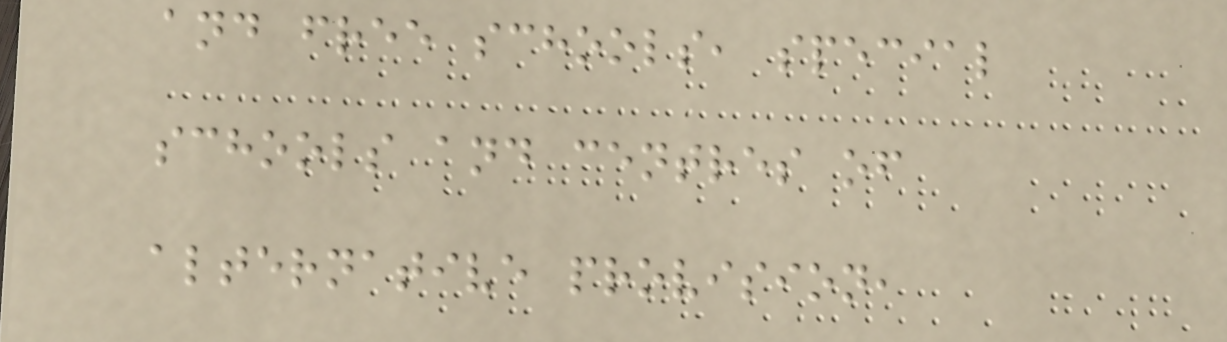and free schools, special
schools and centres of
alternative provision,
